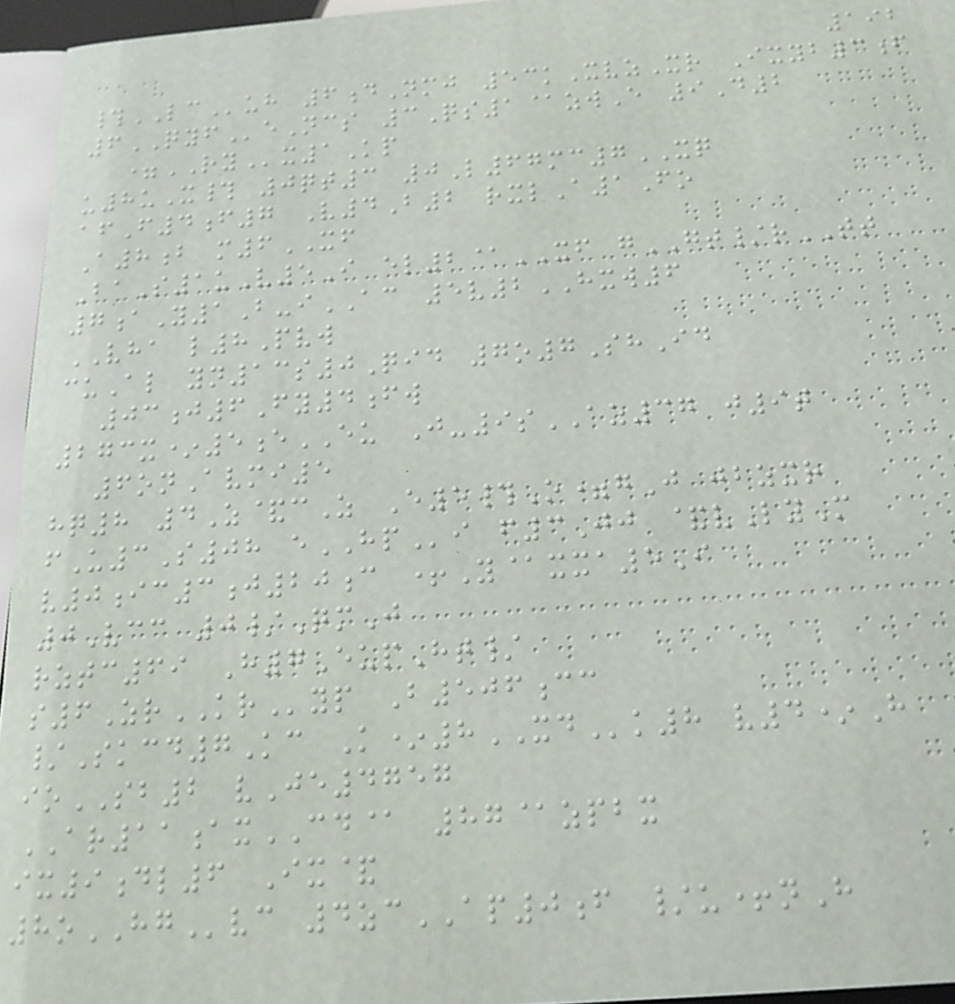192
#LCuh 6dNmj 53kXvzXr Ixyb3f
6QYFeNcs 3Qs1@zwE 9D2
=RYx1Kp
u8uX# 0qt3 0L67mc7XQ
afF4f7 V4B2 rxlA1Fo
A8b m6XF
BaS1uV5I el2@XF gGT/rTT
7aY1B-iAC 5v2HXW6
VHA l8Pvw
cuAl yn13s0Qid 7o7ShId
03j6Fy4fw
273x*5eEU J-9sAZ37 j9t
6onAvmi5
hq8 4Z&cZ E5#O=gJ jbzxr
fU3S08 eHPi f3Jj &vLyM
v0ic3j20c +Y@xxa5I
0Vcc 0/QmJ
rztc69 H7EupHt/
s6ZrKRyp B506cc
/Skcd7Kc K*8XDk8 v4*H
ioSB2 vJe4757
AR11axCD@ 87@zpbx
ix9dl6 Ix&
8oHGvc 4zcAP0f /u+nH
